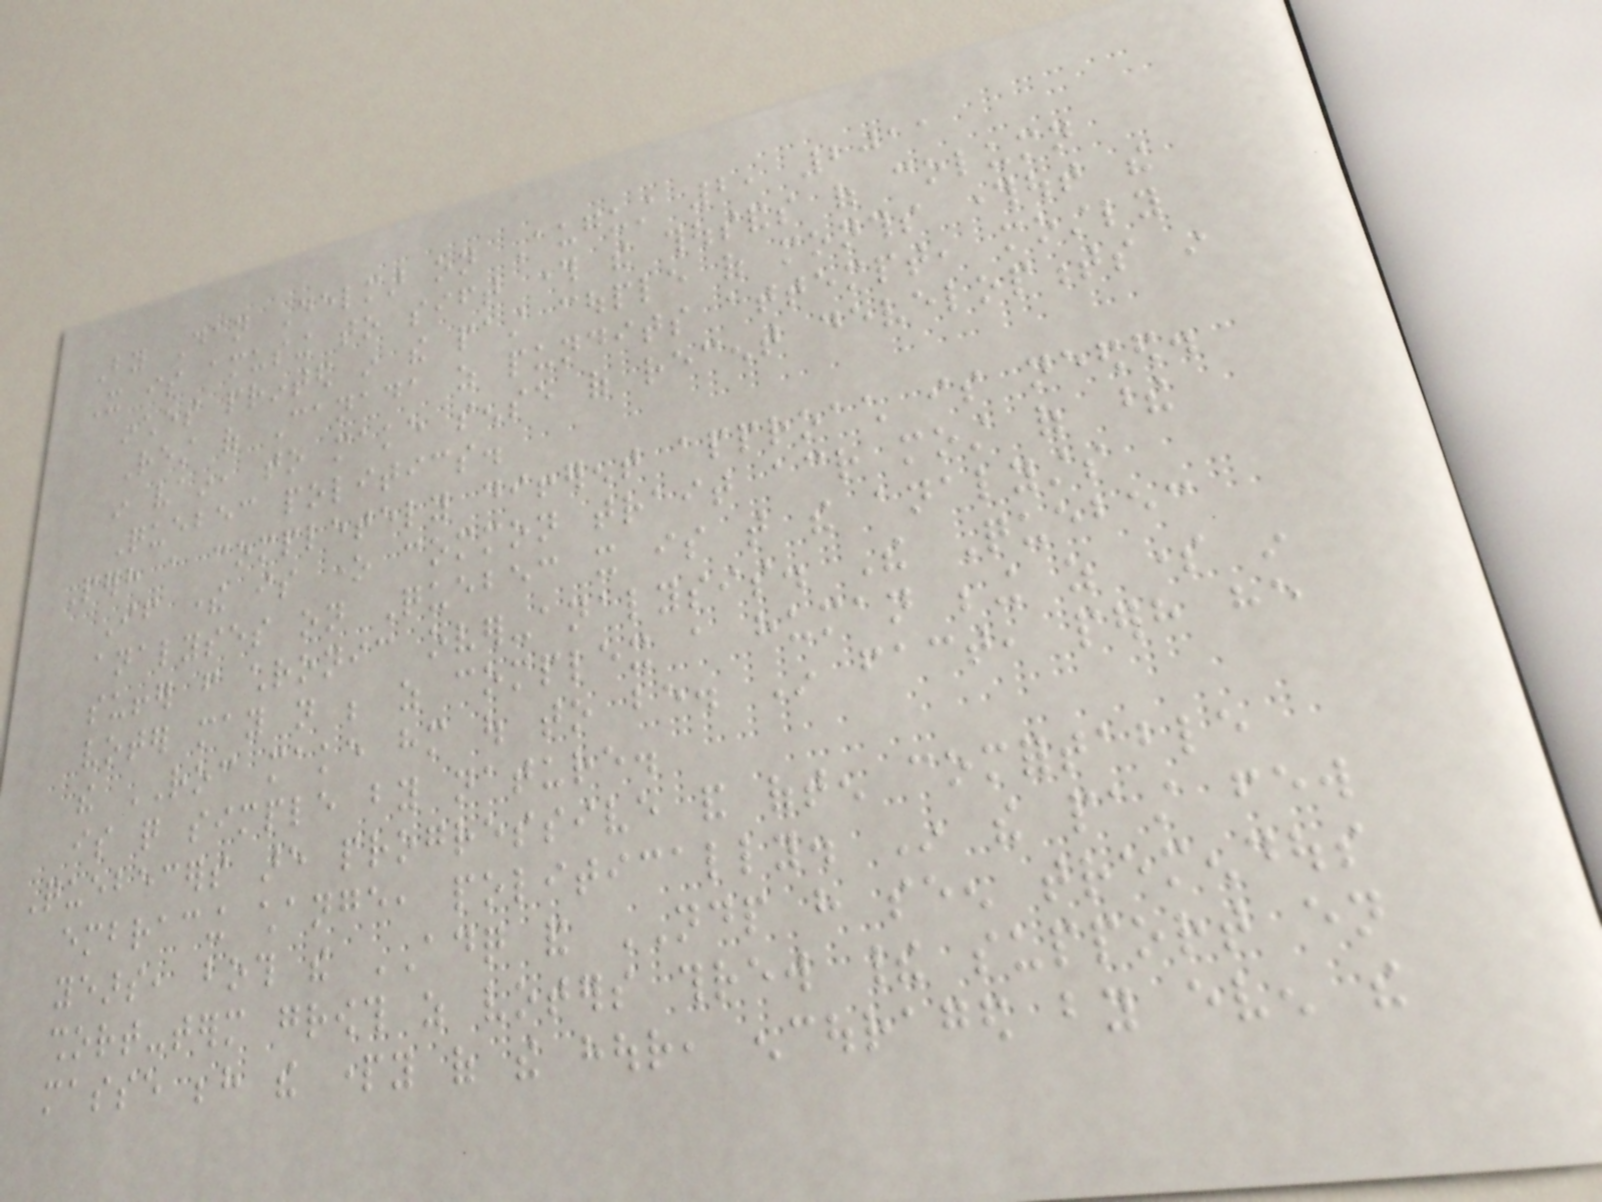By Dan Delmar on August 2, 2011
It is amusing to sift through the thousands of column
inches printed in the past couple of months throughout the
Rest of Canada as pundits attempt, mostly
in vain, to make sense of recent developments in
Quebec politics.
Perhaps a completely different approach is needed.
If there is one common trait across most of these
analyses on Quebec it is that the analysts
suffer from chronic over-analysis. The Quebec
voter may not be as complex a human being as some in
the ROC make him out to be. In fact, perhaps he
is quite simple by nature.
Quebecers are progressive and often comfortable
embracing change, politically. In the past few
years, both the ADQ and NDP have seen tremendous
short-term growth as voters threw their support en
masse behind the party of the hour, encouraged by even the
